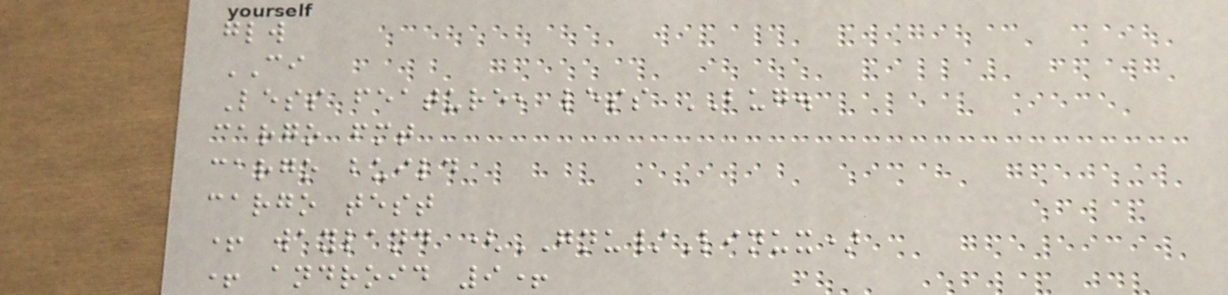glw
CI
Less feature, less BUG.
cargo fmt
cargo build
cargo test
+ wayland (GNU/Linux)
+ android 9+
